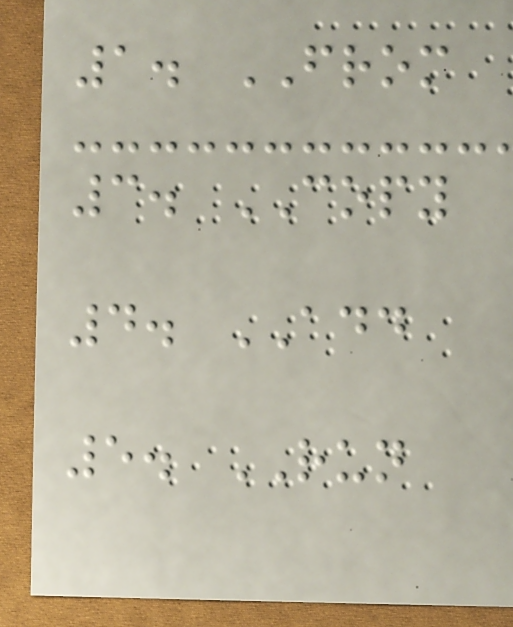1. FROM
3. COPY
4. ADD
5. RUN
